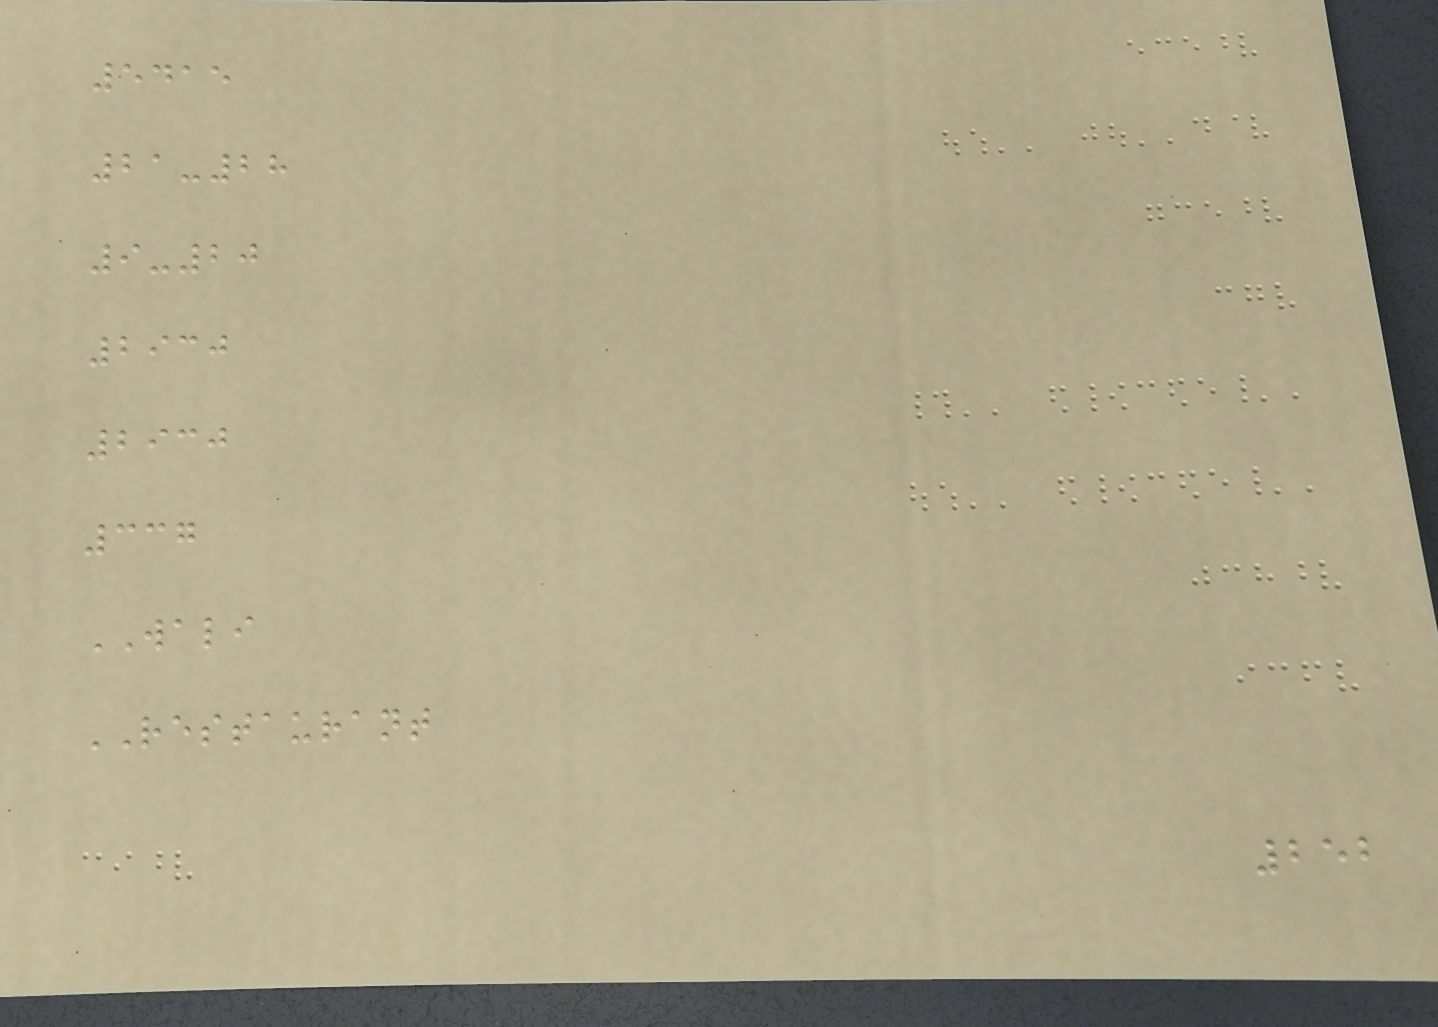5415
21-28
9-20
2930
2930
337
WALI
RESTAURANT
252
